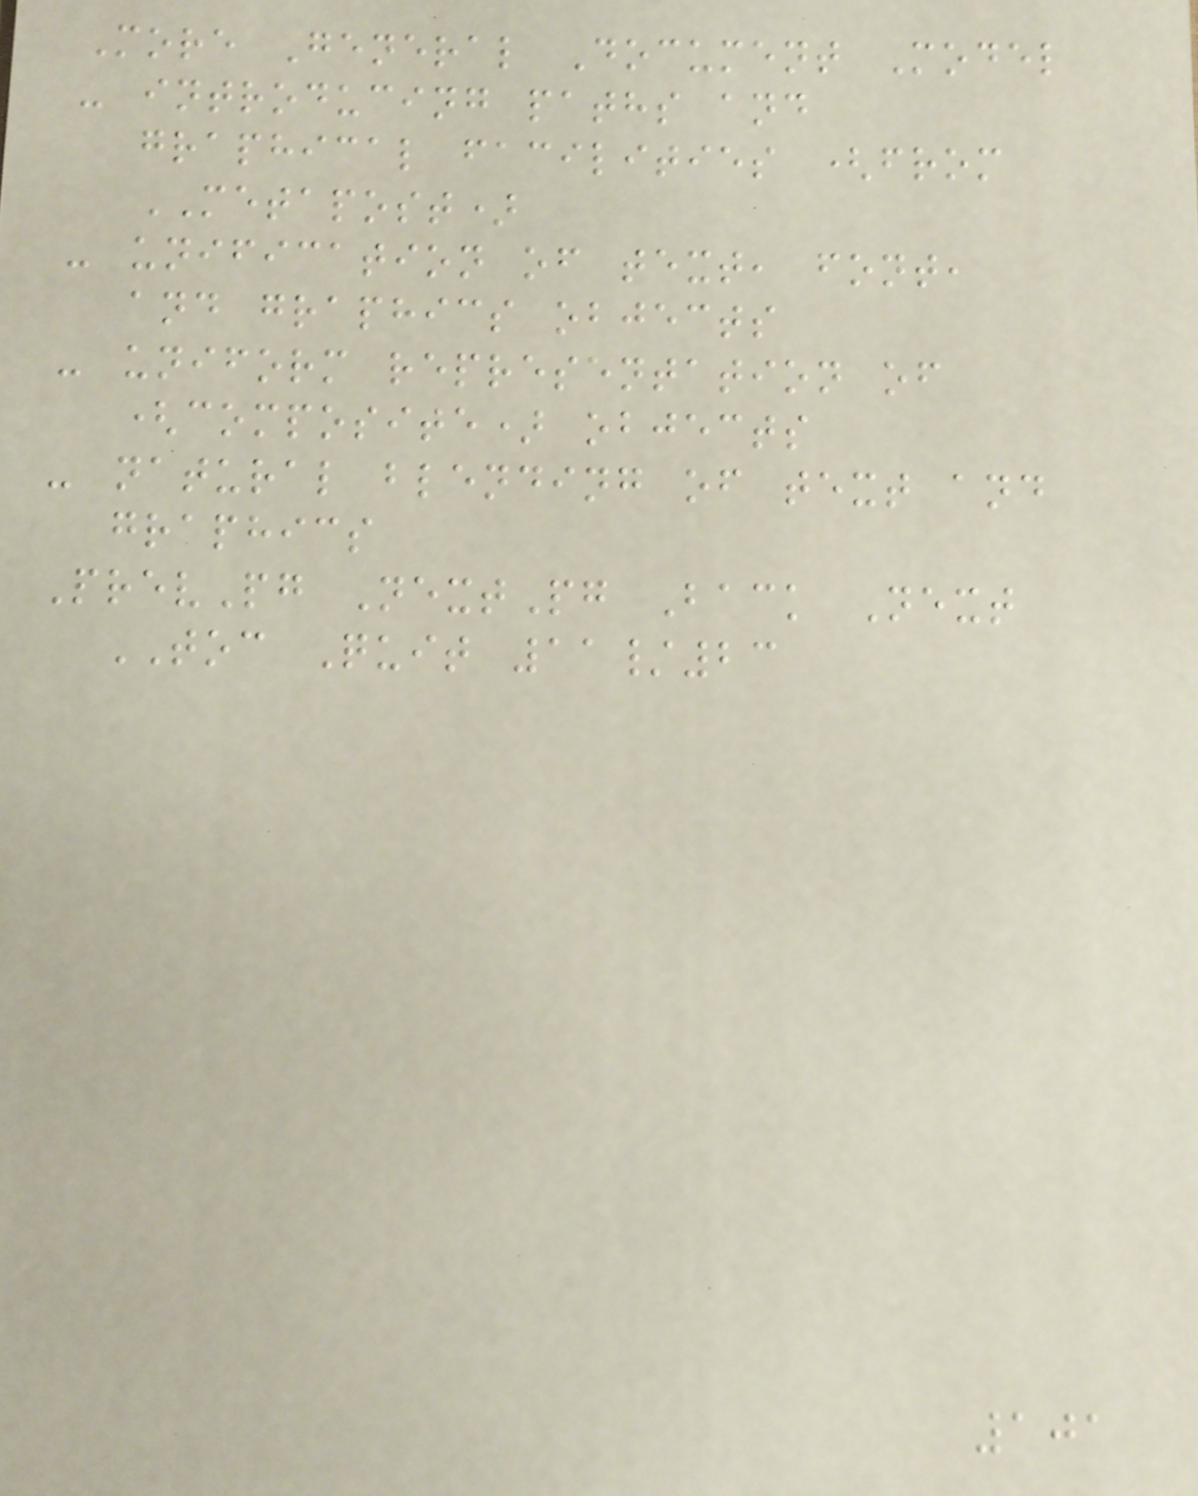More General Document Model
- introducing paths and
graphical facilities (from
METAPOST)
- unification of text, font,
and graphics objects
- uniform representation of
(composite) objects
- natural blending of text and
graphics
PrevPg NextPg Back Next
TOC Quit 11/23
101
